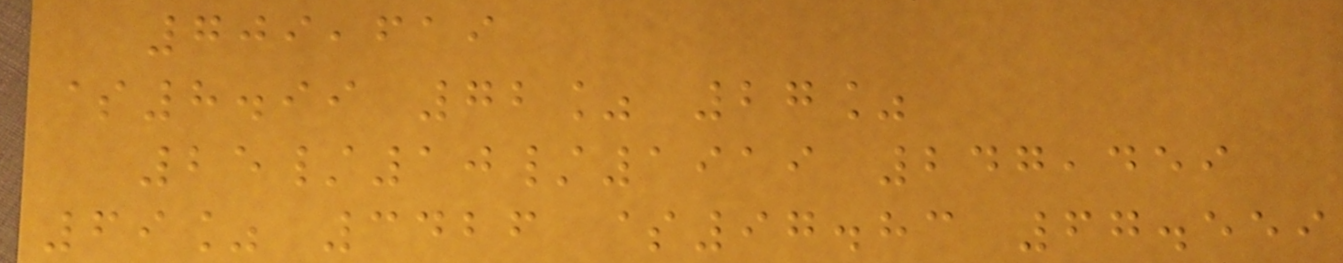709,619
$8.99 72% 27%
25/10/1919 247,459
69% 3426 $97.83 67.559
